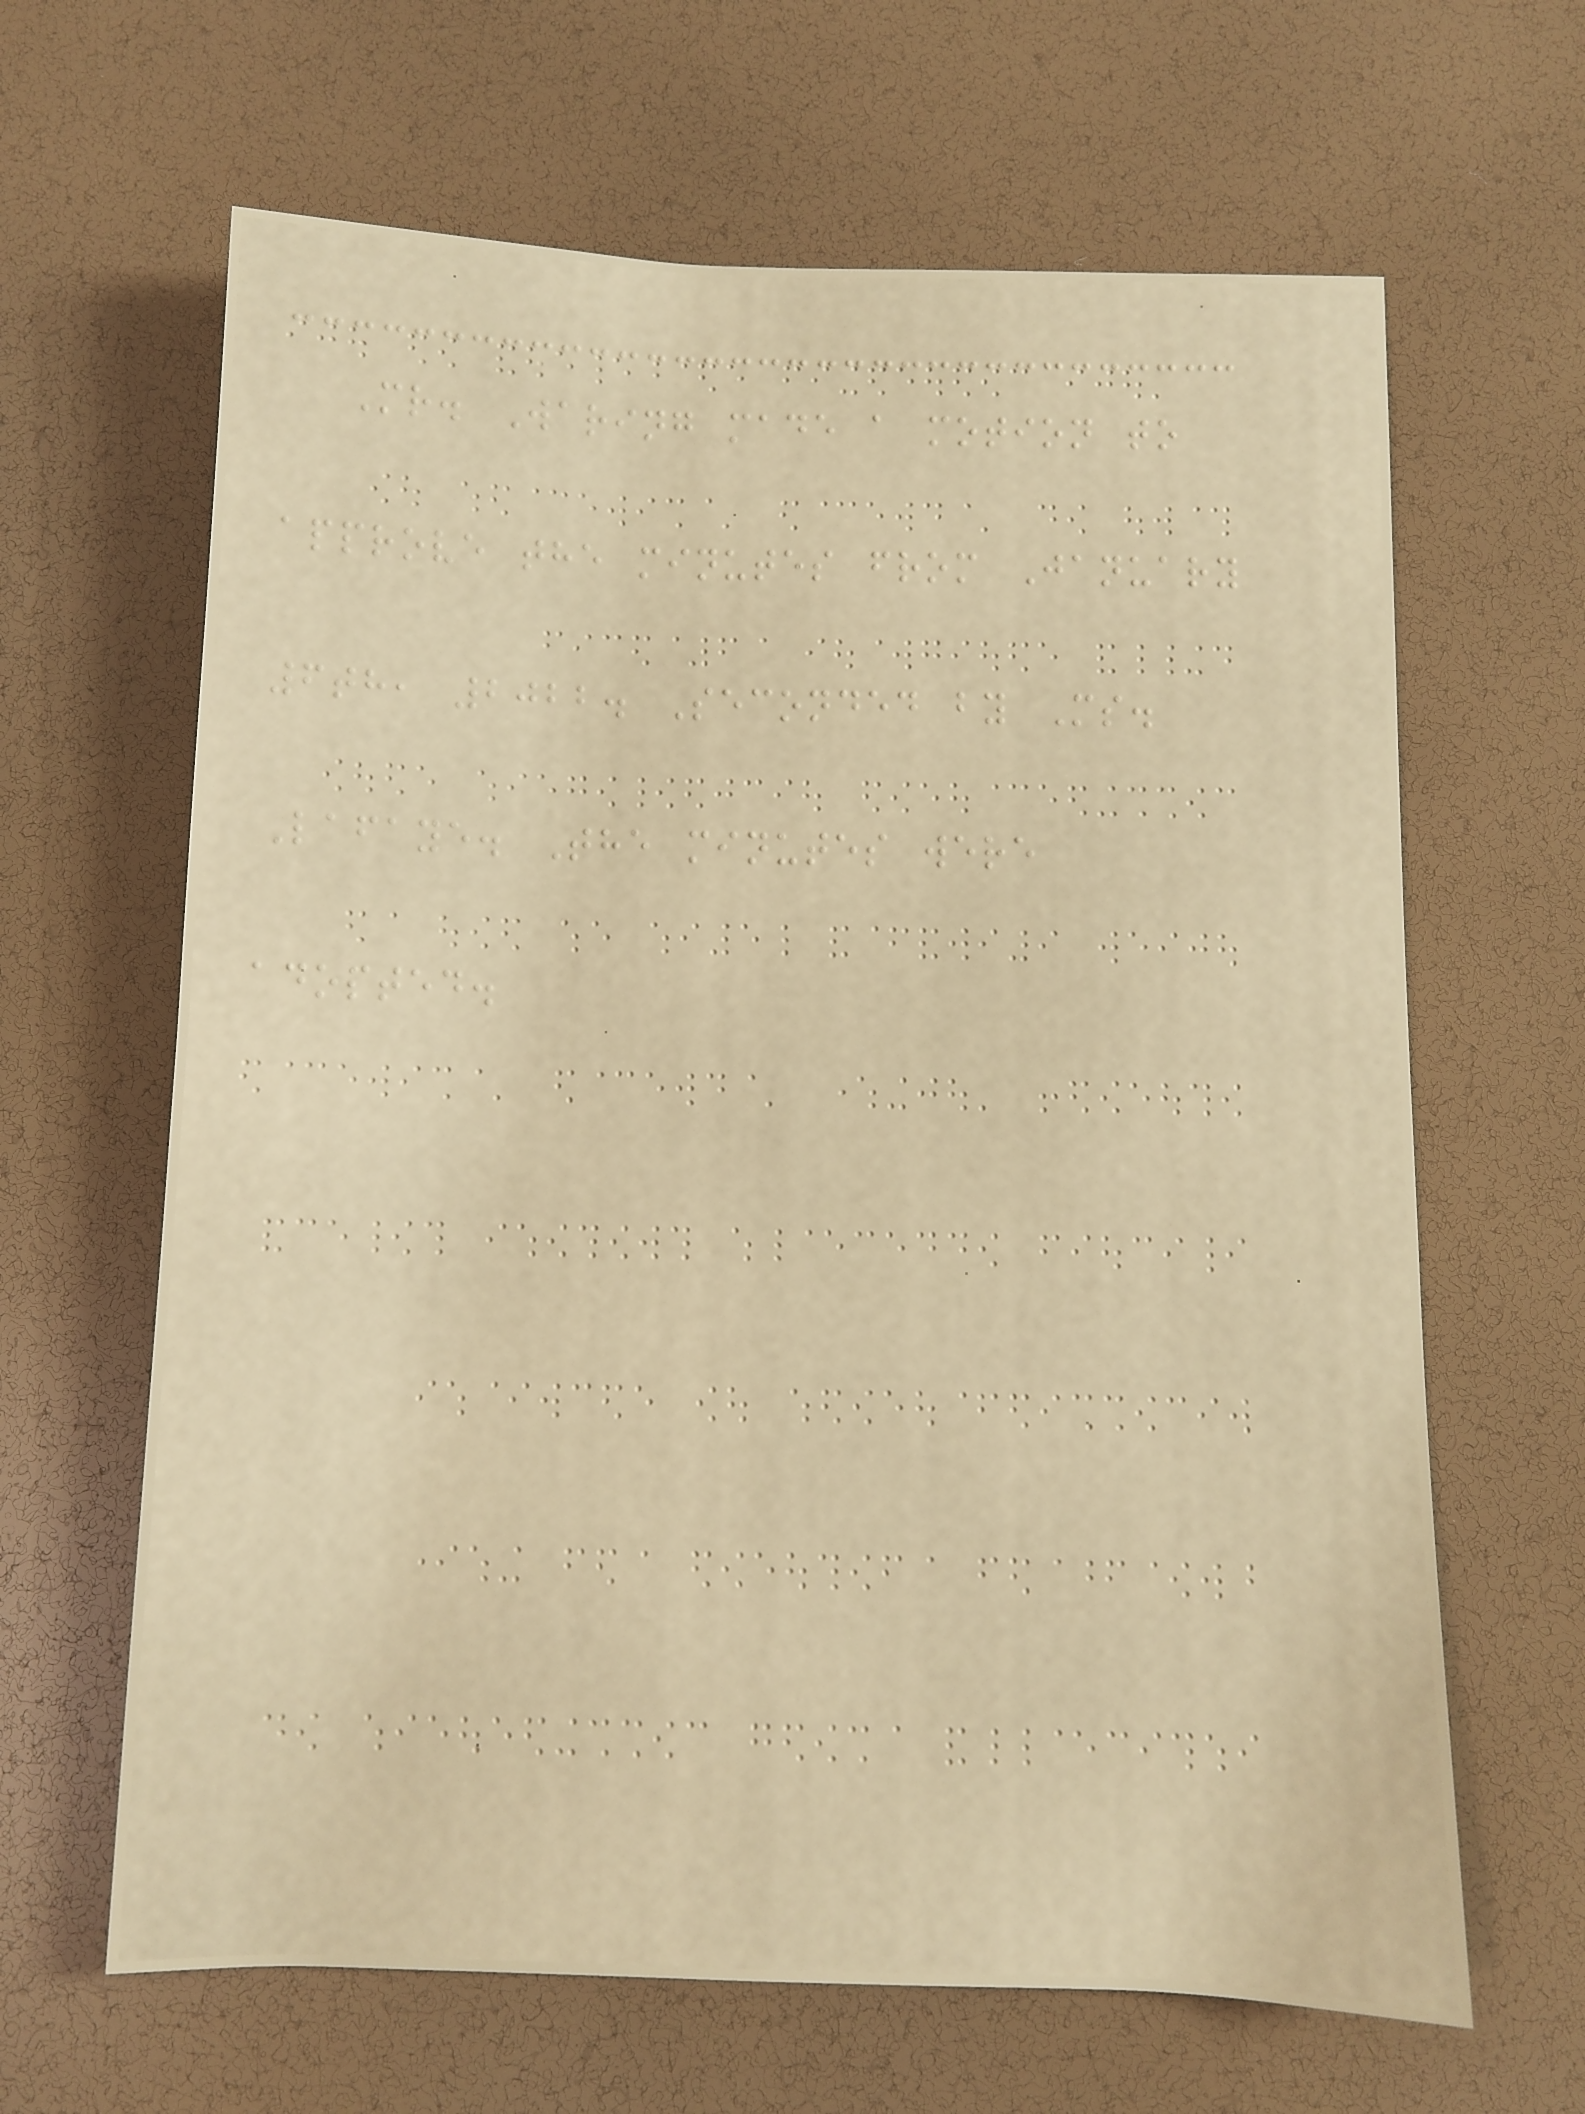Mr. Waring made a motion to
approve the minutes from January
6th, 2022. Seconded by Ms.
Lafaye. The minutes were
adopted.
